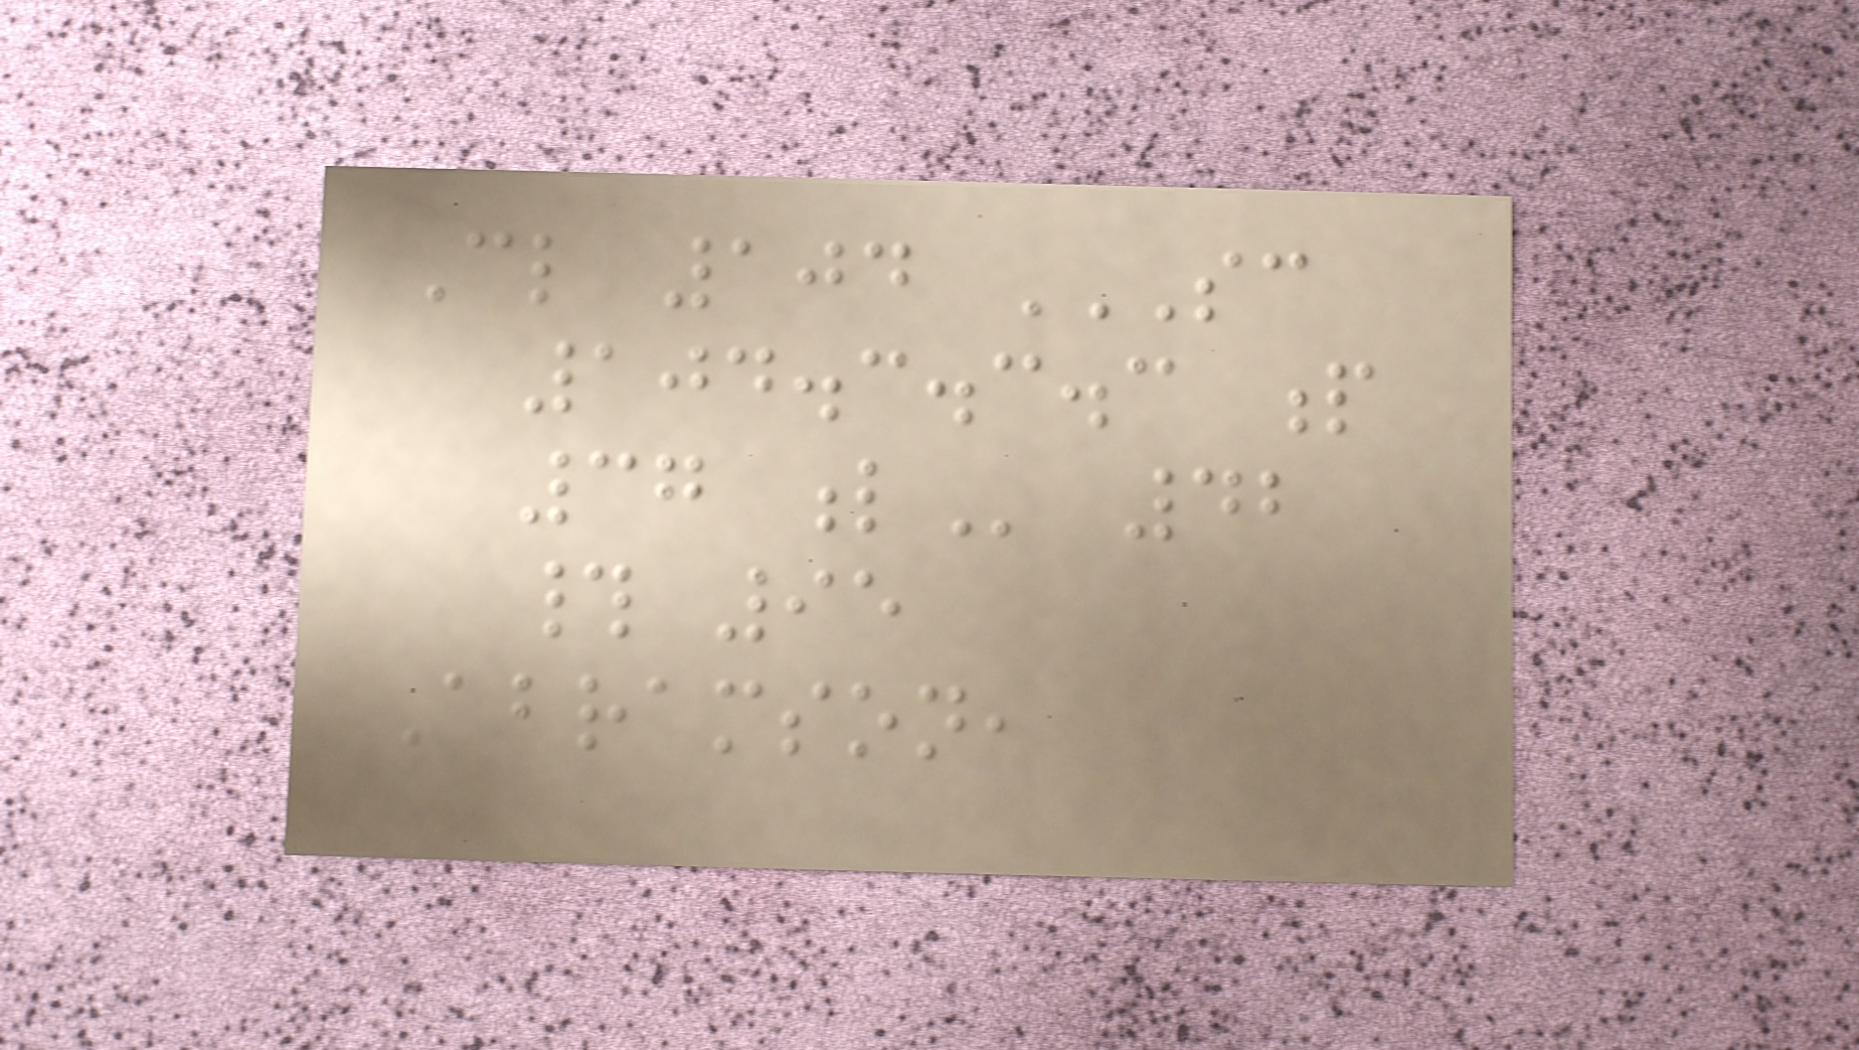Cl 104 SC
104.3.3.3 P
37 L 42
# 95
Abramson,
